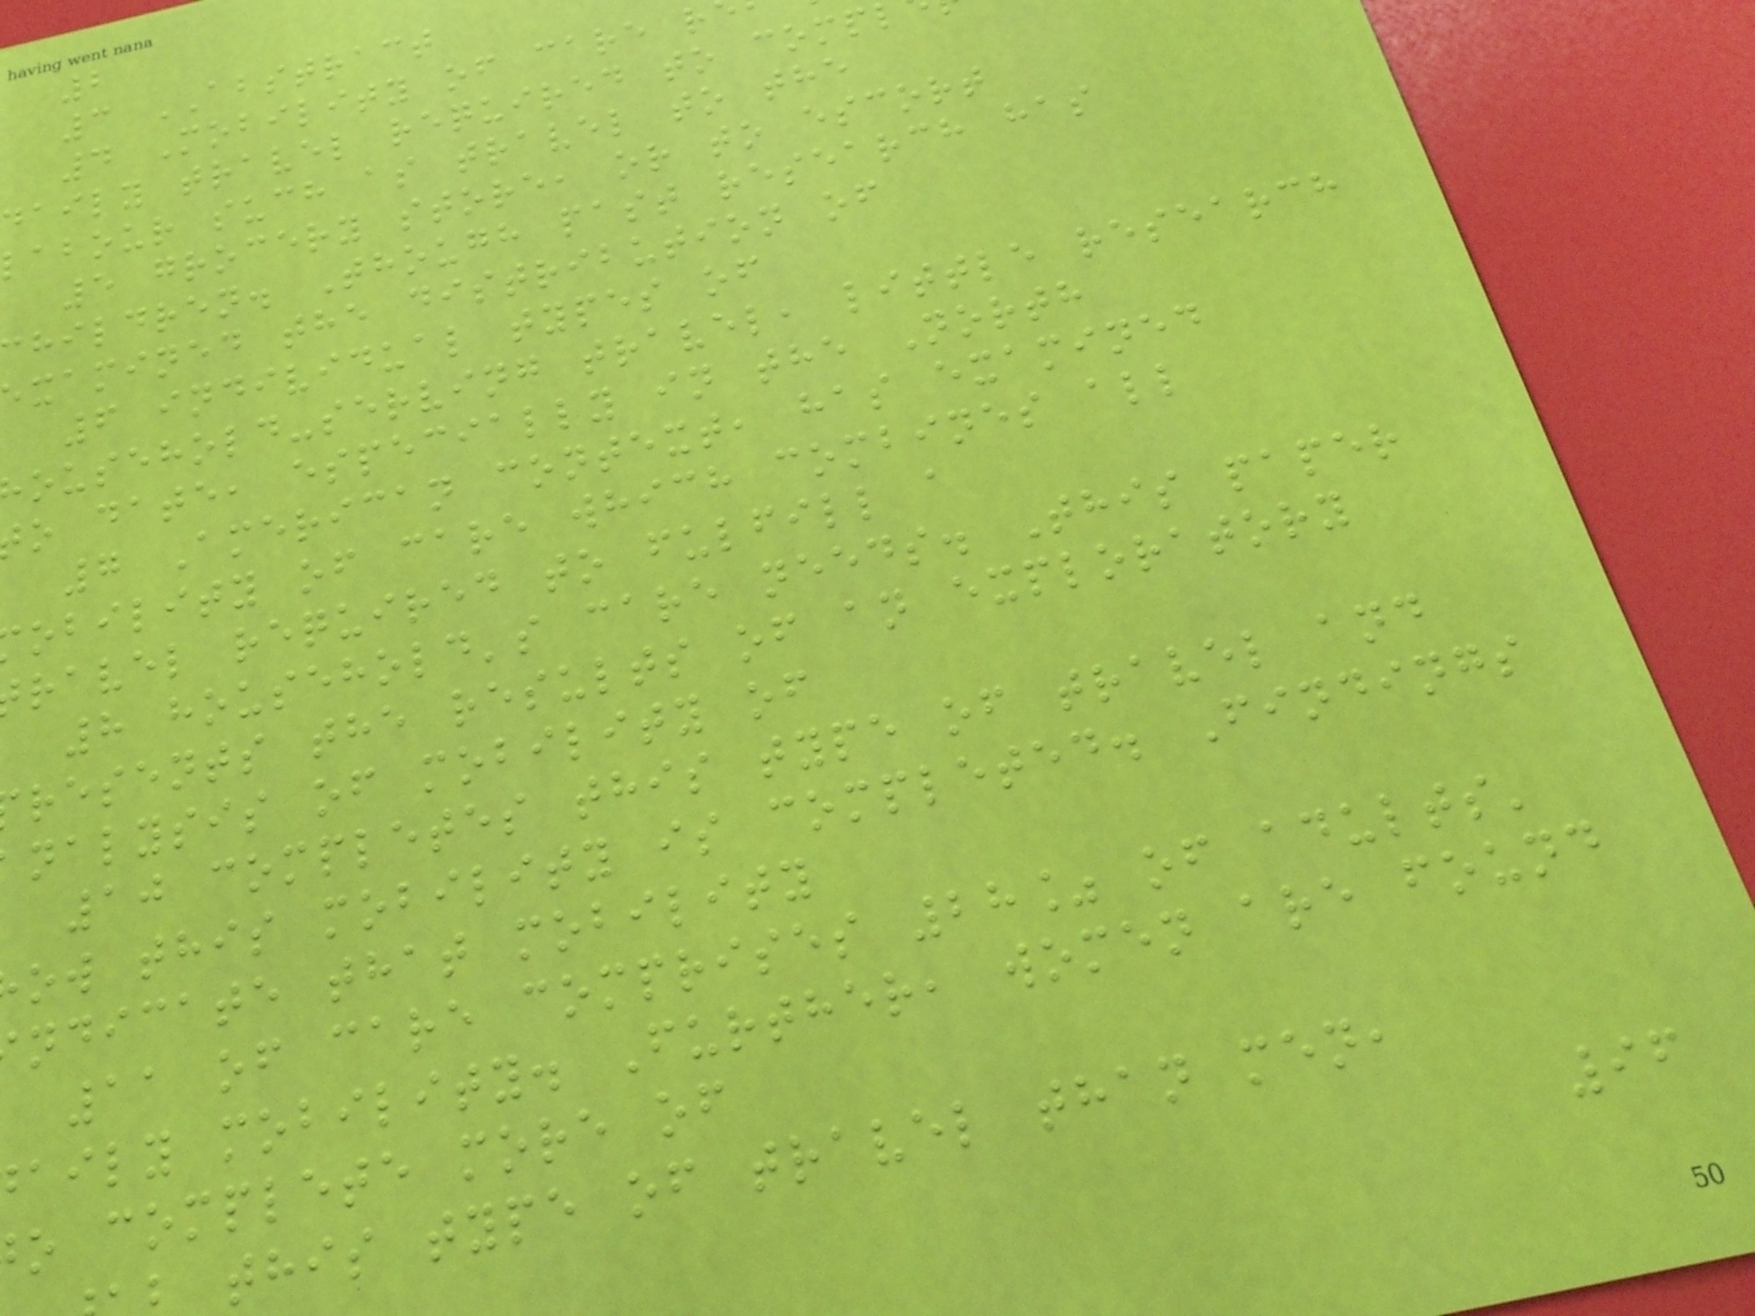2
3 ABSTRACT
4 Mobility of care r
daily travel required to comp
labour such as travel to the
5 grocery store, or to escort
children. Though past research has
xamined the distribution of
6 individual types of
ousehold-serving travel, little research
o date, especially in the North
7 American context, has examined
obility of care which combines all
ravel required to fulfill a
8 household's care needs. This paper
resents the results of an exploratory
nalysis of mobility of
10 completes this type of travel and
ow this mobility is completed. Findings
ndicate that mobility
11 of care comprises 28% of adults'
aily mobility. Further, women are found
o complete more of
this type of travel than men,
96
